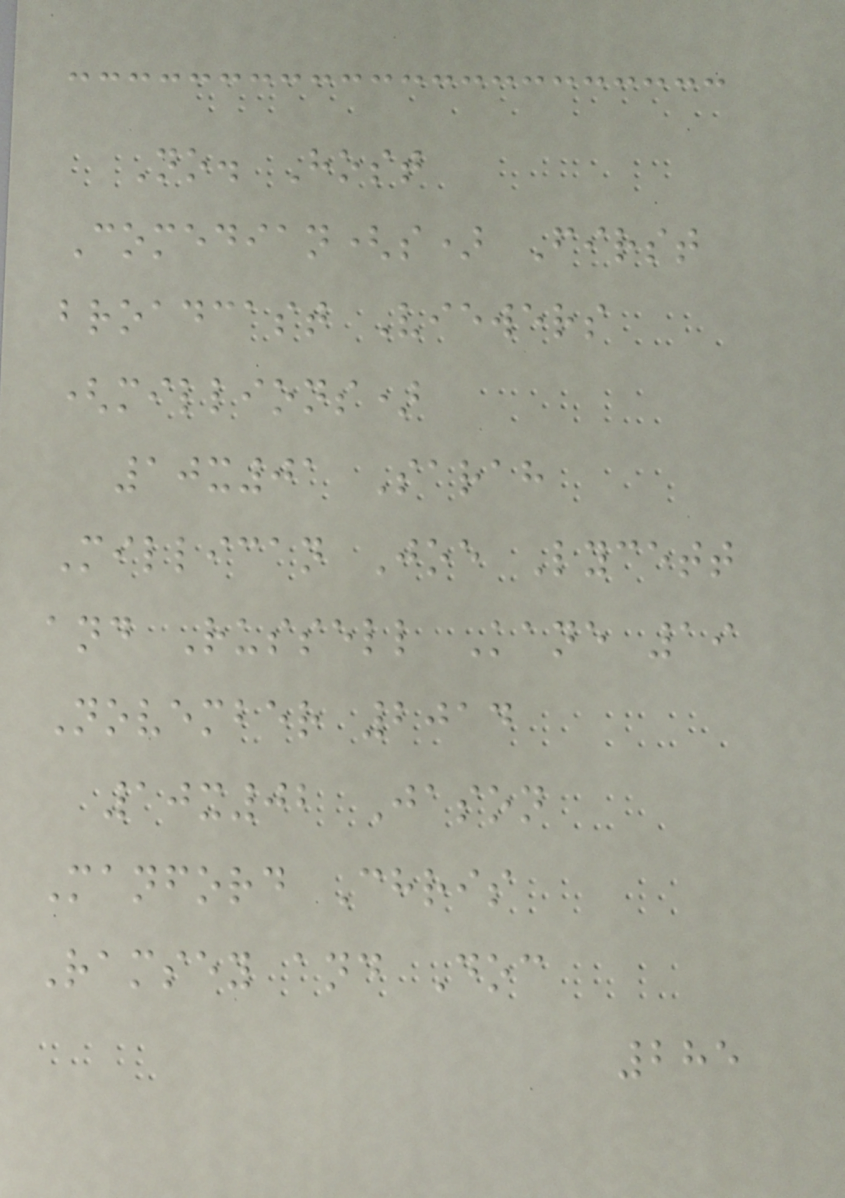No. Host
Comedian(s) First
broadcast Viewers
(millions)
10x01 Sarah
Millican Joe Lycett
and Russell Kane 19
November 2014
10x02 Jason
Manford Chris
Ramsey and Doc
285
